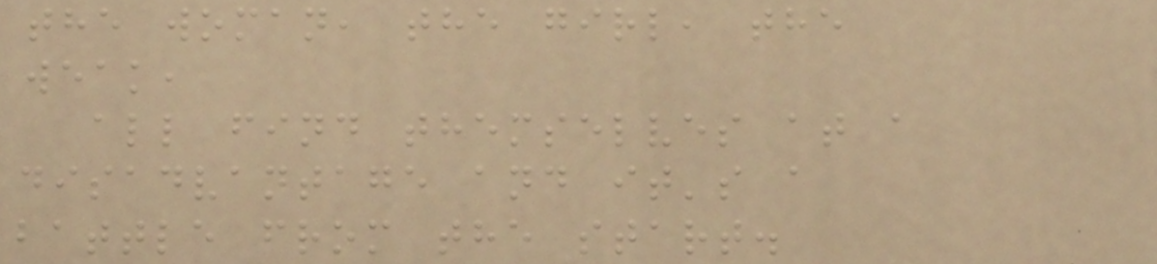the woman, the girl, the
weak,
all find themselves at a
disadvantage and it's a
battle from the start.
